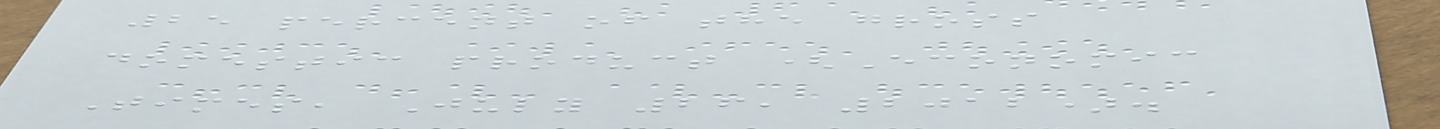25 percent of the gross
domestic product (Economic
Times, July 26, 2012).
